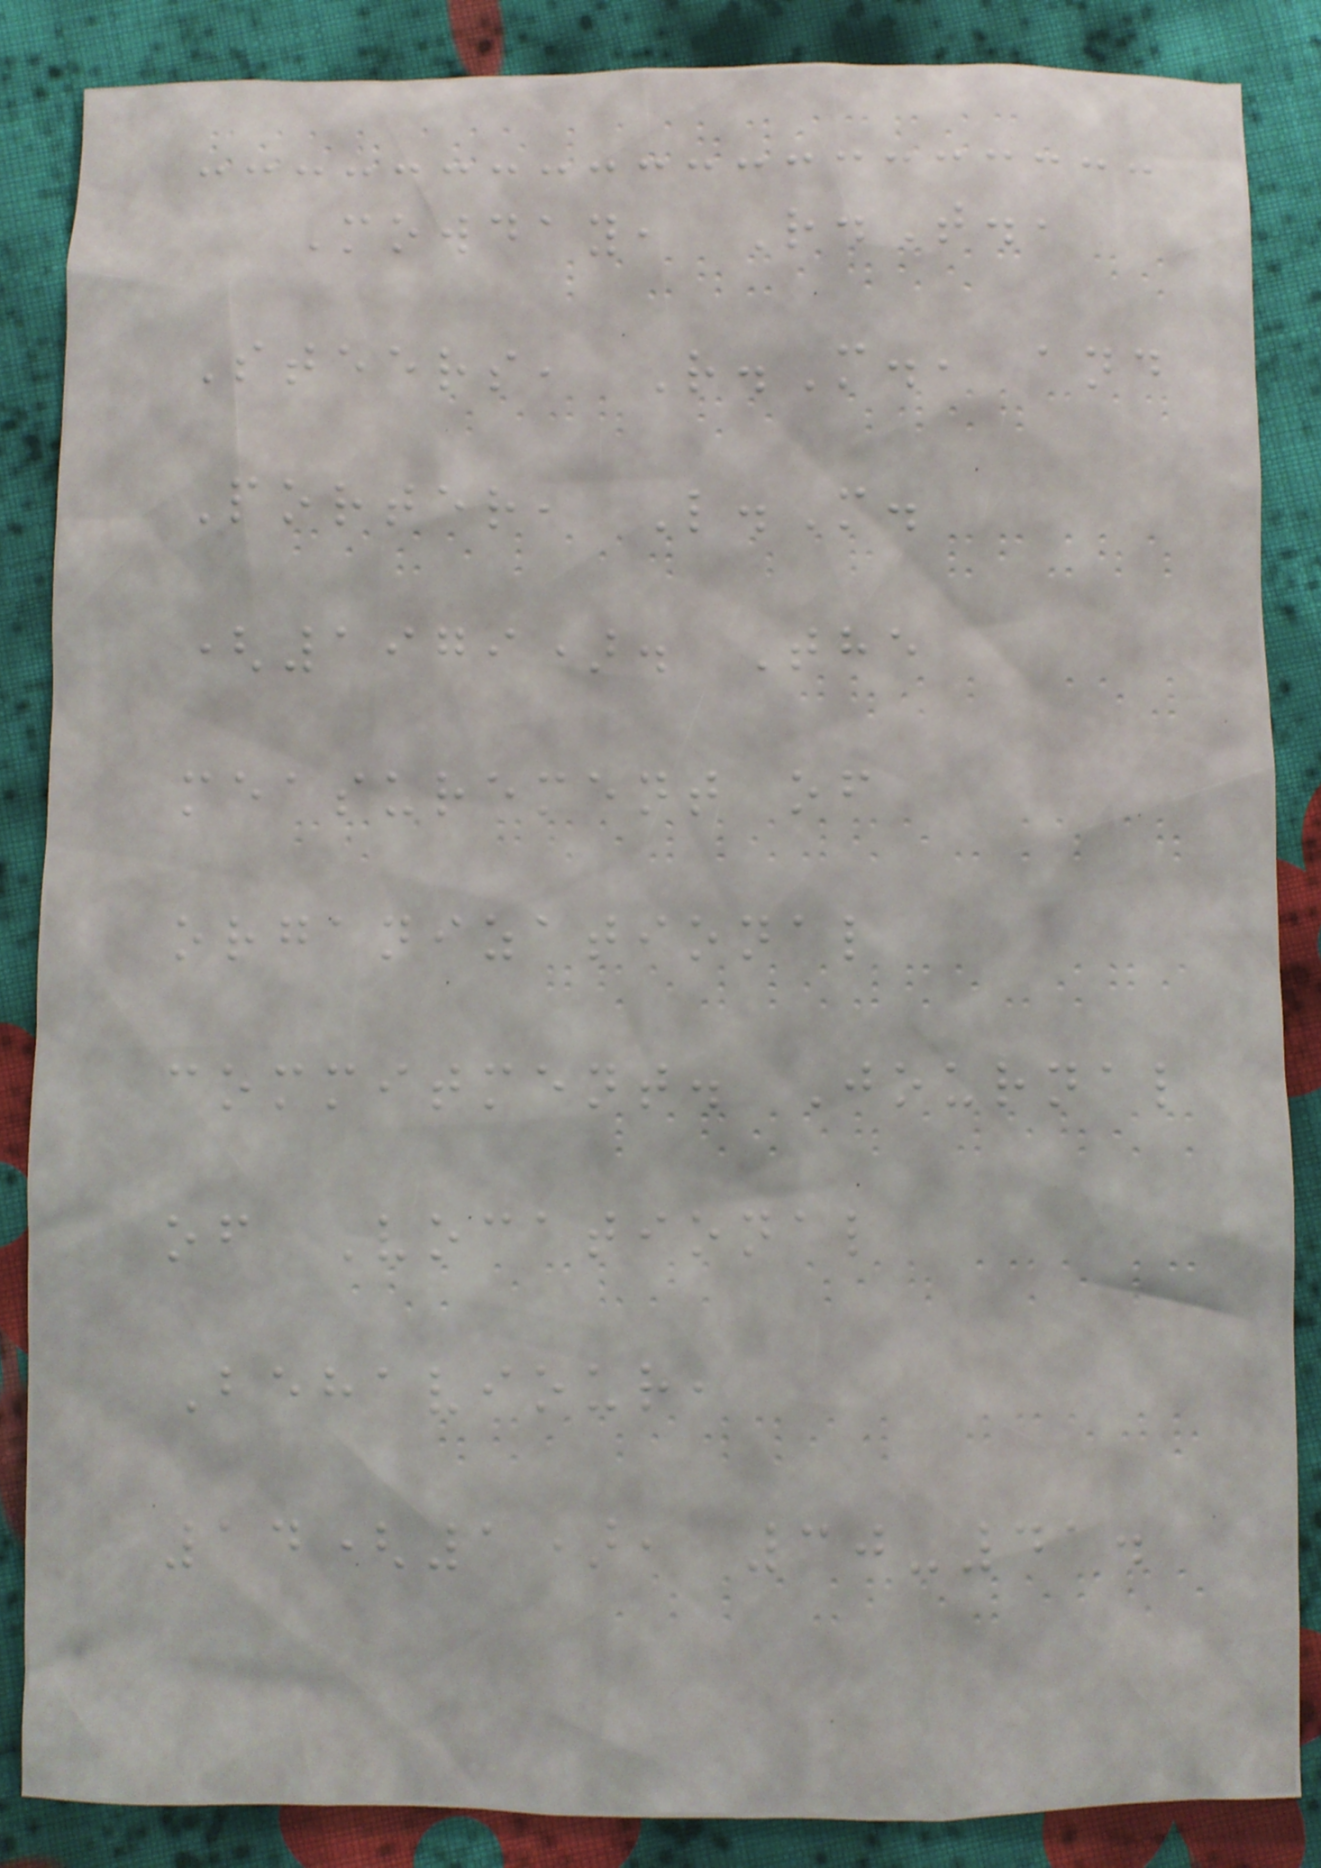Mowday, R.T.,
Steers, R.M., and
Porter, L.M.
(1979). The
measurement of
organizational
commitment. Journal
of Vocational
Behaviour,
14(1), 30-41.
